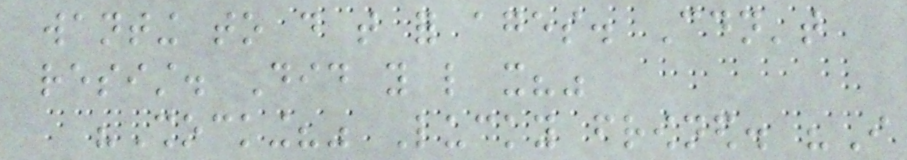wanting to do that for ages. Couldn't
resist. Did you like it?"
"Shocking?" Lucky frowned. "I
